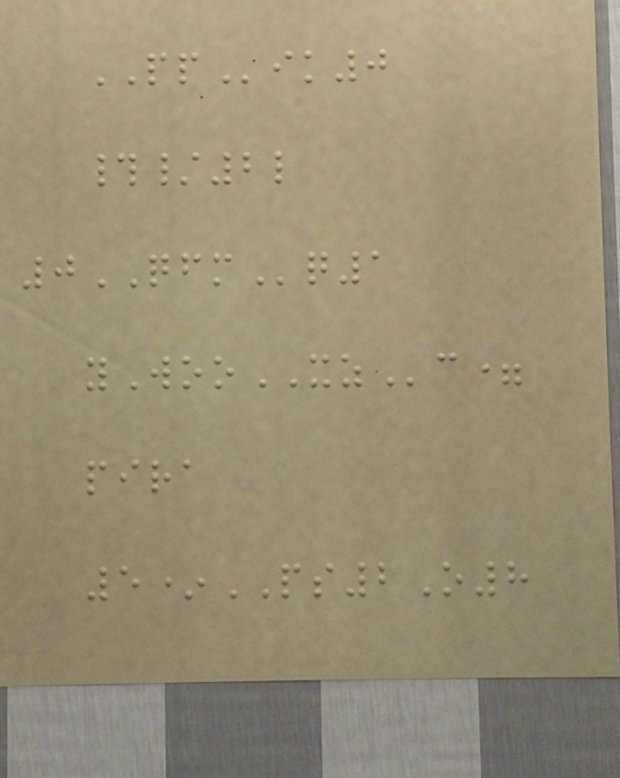PPik0
#/2l
0QFMq1
yWooXZc=
pira
5*PS2O8
